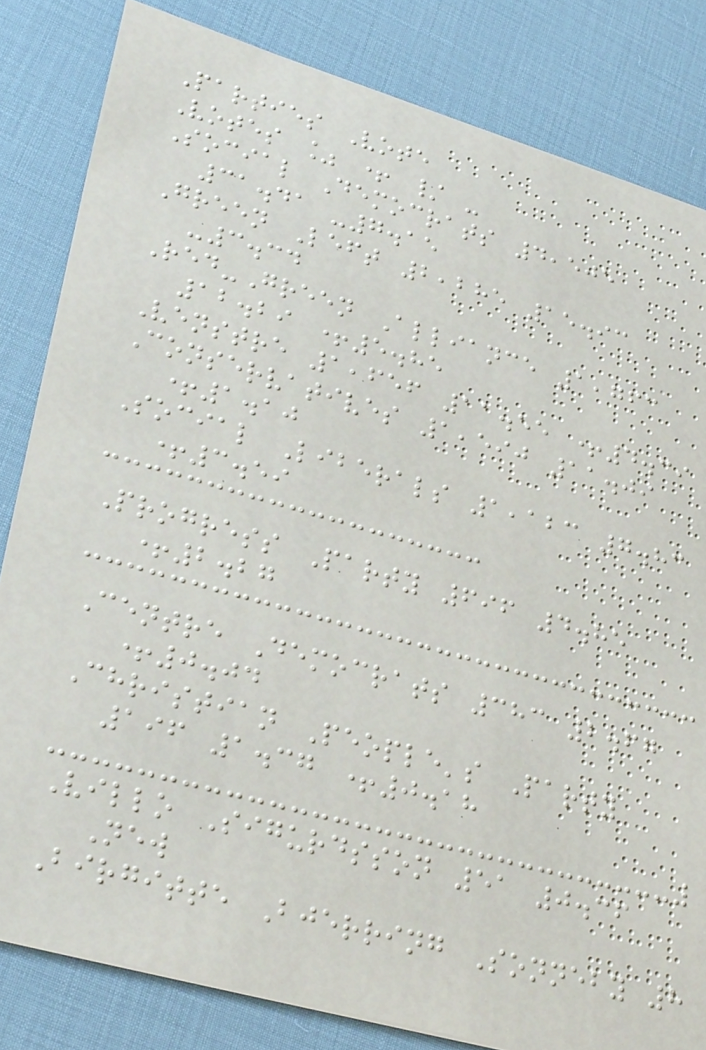Parties Vote
Votes % + / -
Social Democrats 4,505
31.41 -7.15
Green Left 2,285 15.93
-3.34
Red-Green Alliance 1,763
12.29 +5.85
Venstre 1,656 11.55 +4.39
Conservatives 1,590 11.09
+1.10
Social Liberals 1,123 7.83
+3.59
Progress Party 696 4.85
+2.27
Centre Democrats 383 2.67
+0.04
Christian People's Party
196 1.37 +0.18
Villo Sigurdsson 51 0.36
New
Birgitte Bjerring Sonneby 8
